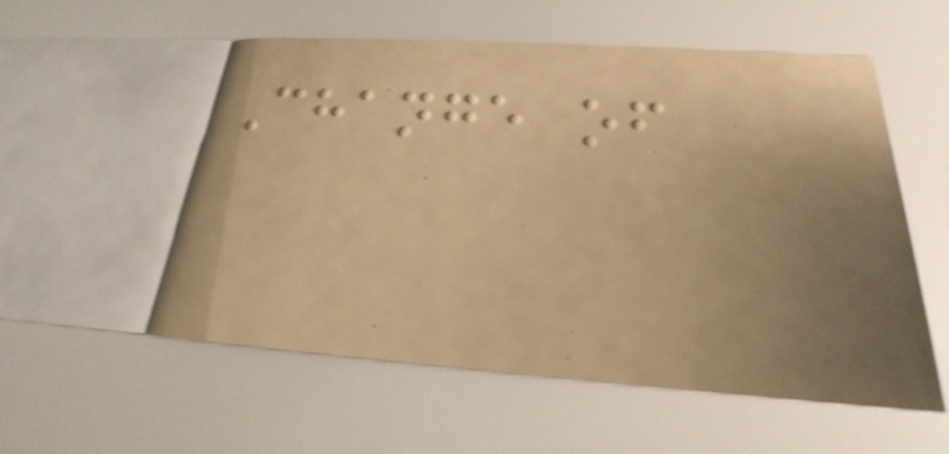Change of
